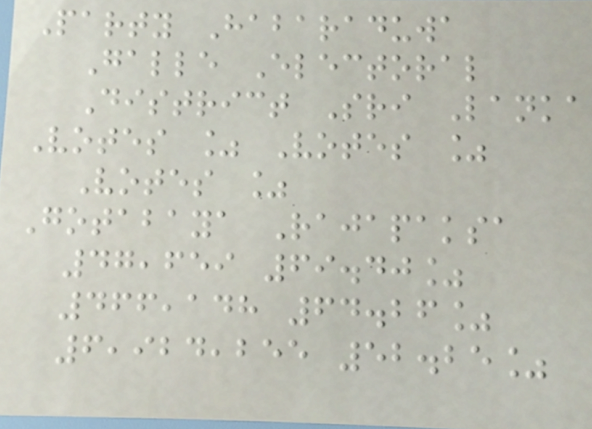Party Habaraduwa
Galle Electoral
District Sri Lanka
Votes % Votes %
Votes %
Gotabaya Rajapaksa
47,659 69.40%
466,148 64.26%
6,924,255 52.25%
